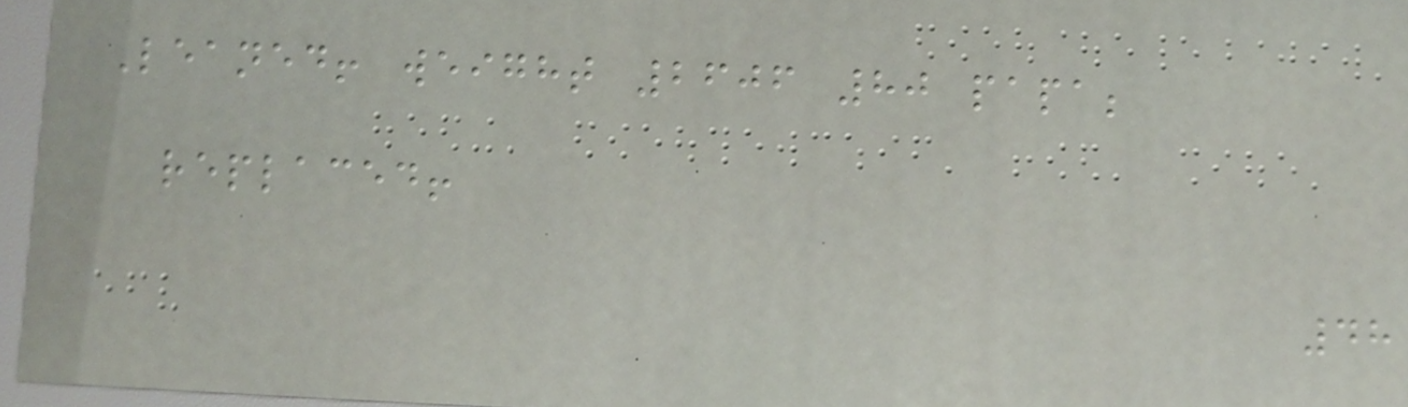Leaned! weight 2606 80 papa;
replaced!
48
